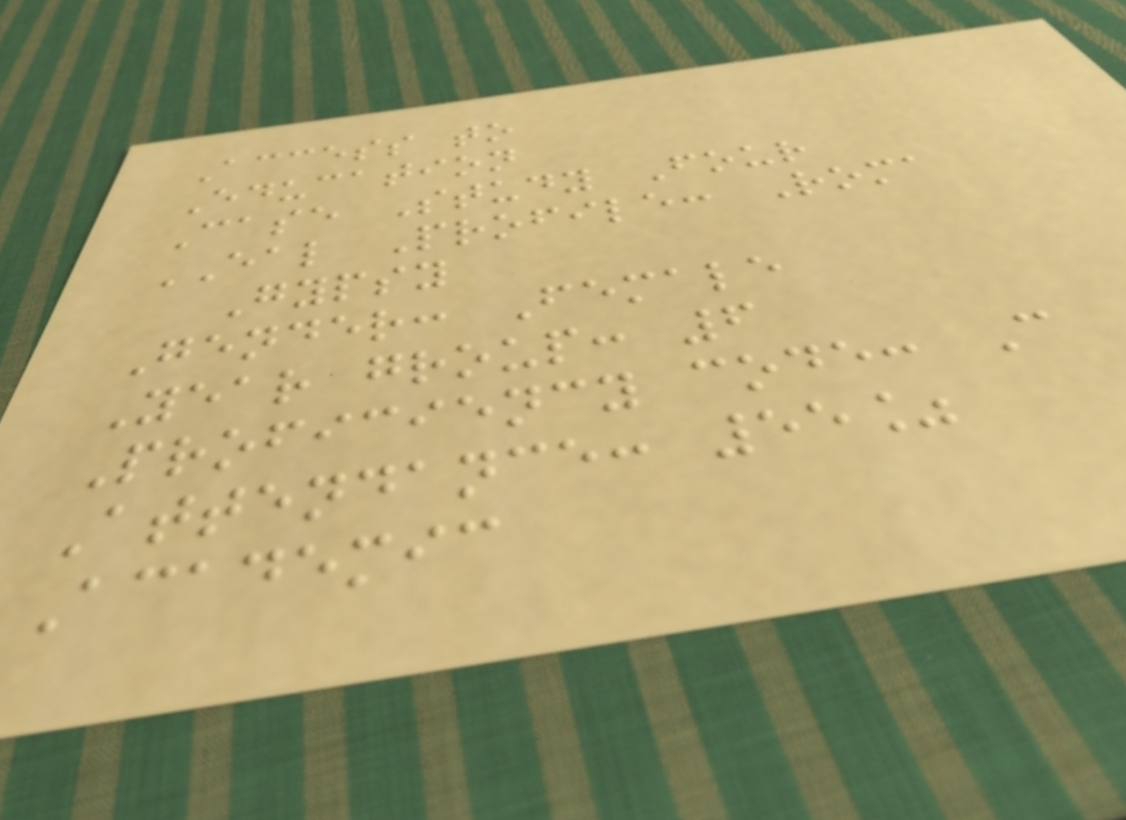Access to
Education
Case Study Four
EAL Profile: Roma
Gypsy
Gender: Female
Year group: 6
Proficiency code: C
Attendance: 55%
Academic
